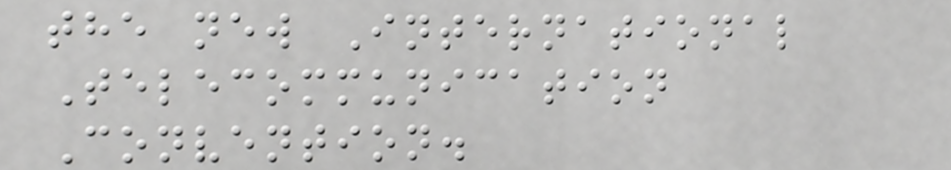the new International
Telecommunication
Convention.
